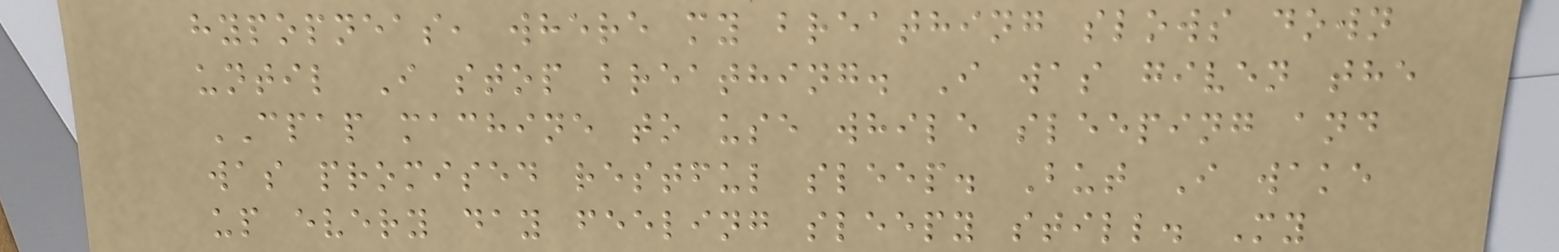hypopneas, where my breathing slows down
until I stop breathing. I was given the
CPAP machine to use while sleeping and
was promised restful sleep. But I wake
up every day feeling sleepy still. My
